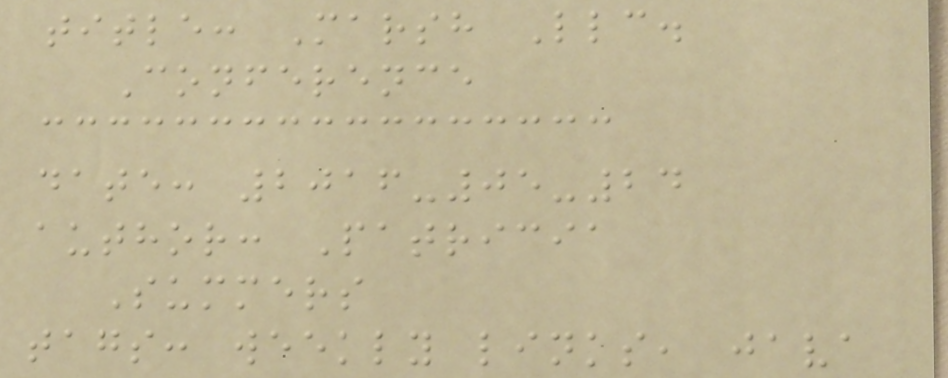title: Marsh Llc.
Conference
date: 2016-05-24
author: Patricia
Summers
tags: weekly links, java
